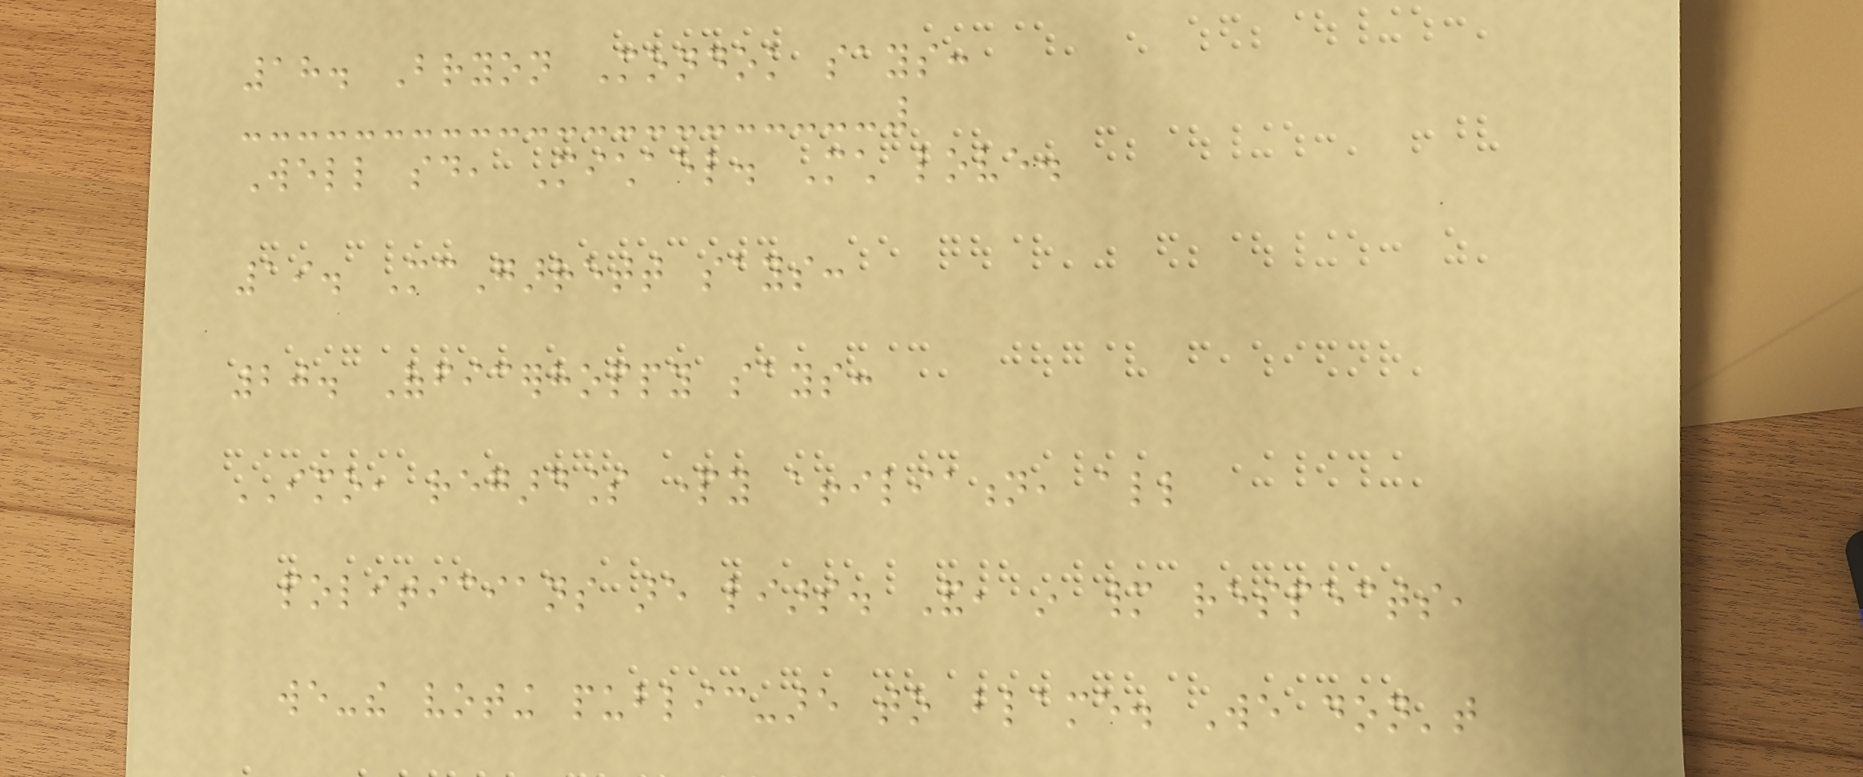18. Bryon Mondok says:
Well said, Michael. Much love.
19. McGarrett says:
20. Officerhoppy says:
IMO, regardless party affiliation, all
politicians are liars. And, in many respects,
we-the voting public-are to blame. We don't
